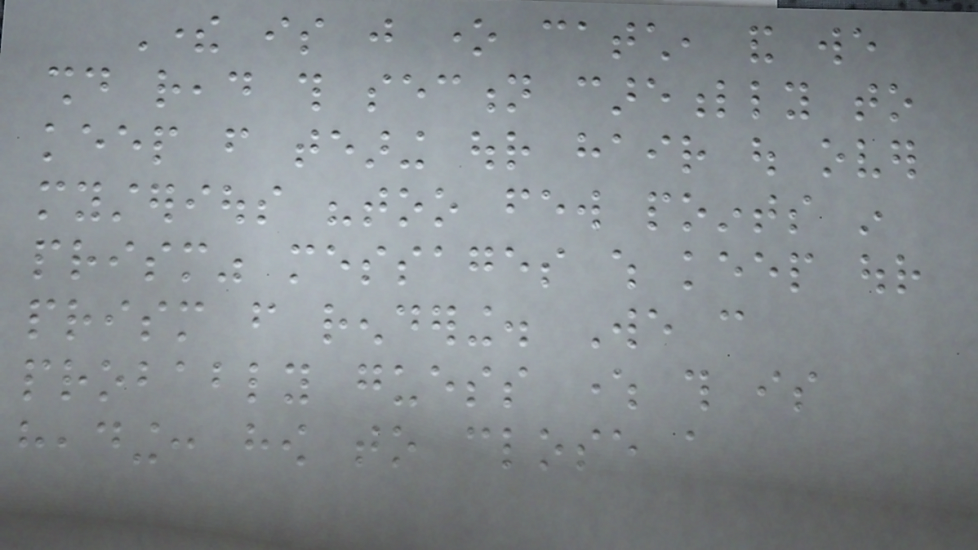There is just one catch, and we
should read this section carefully to
keep from tearing our hair out over
mysterious "too few points in
prism" messages which keep our
prism from rendering. We can
probably guess where this is
heading: how to close a
